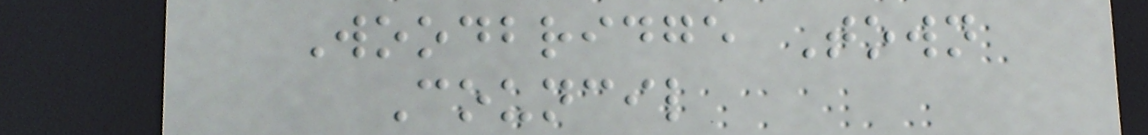Woodbridge Town
Council
